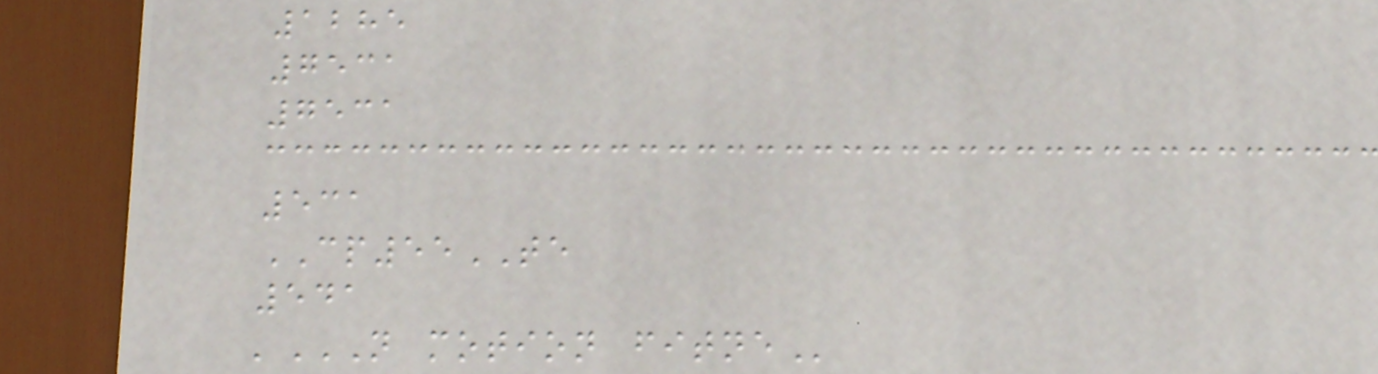1285
7531
7531
531
CP55TE
541
'N MOTION FITNE
